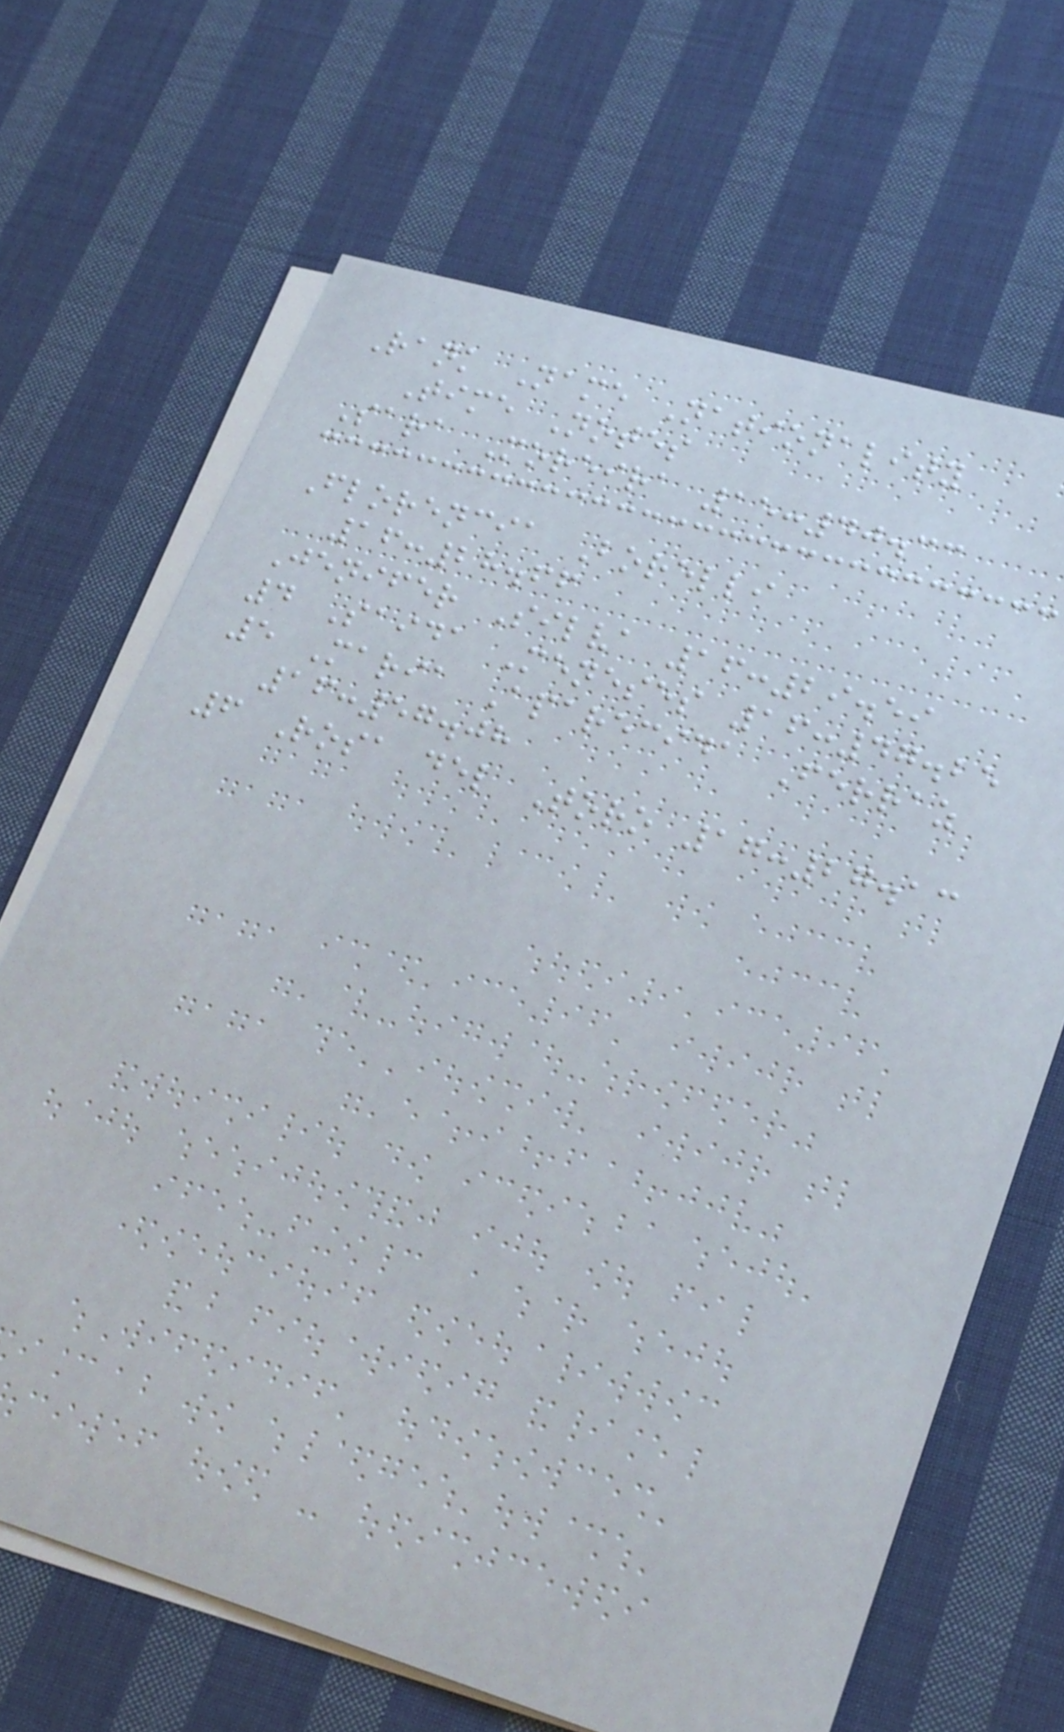Rank Name Nationality
Time Notes
Sara Moreira 15:40.33
Florencia Borelli
16:28.66
Jenifer Silva 16:29.59
4 Saida Meneses 16:47.25
5 Maria Aparecida Ferraz
16:57.08
6 Rosa del Toro 17:27.13
